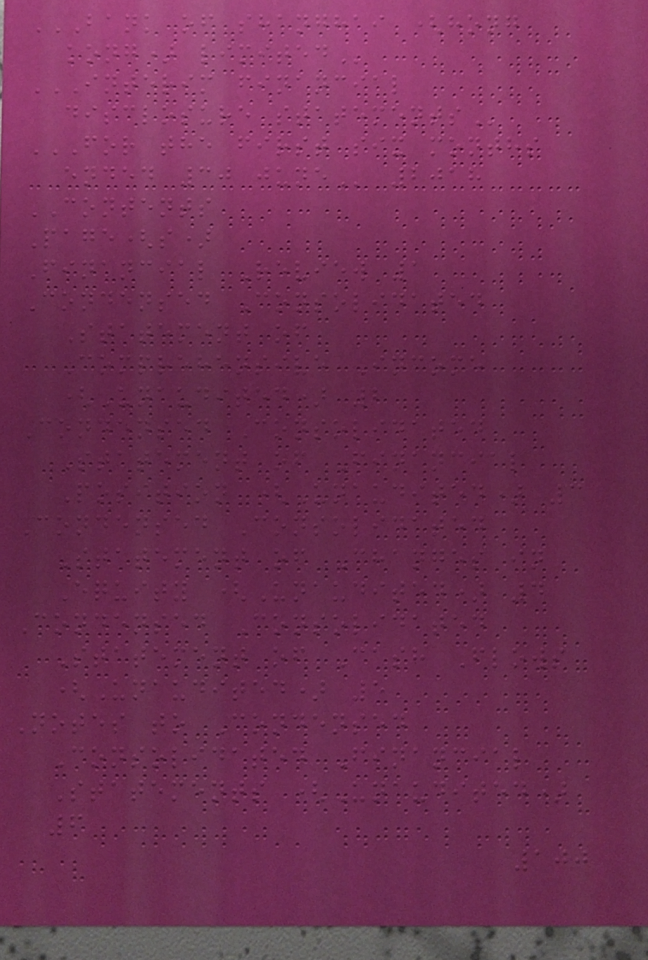BANK OF SHANGHAI (HONG
KONG) LIMITED
INTERIM FINANCIAL
DISCLOSURE STATEMENTS
FOR THE FIRST SIX MONTHS
ENDED 30 JUNE 2018
CONTENTS
Page(s)
Financial Review 1
Condensed Consolidated
Statement of
Comprehensive Income
(Unaudited) 2
Condensed Consolidated
Statement of Financial
Position (Unaudited) 3
Condensed Consolidated
Statement of Changes in
Equity (Unaudited) 4
Condensed Consolidated
Statement of Cash Flows
(Unaudited) 5
Notes to Condensed
Consolidated Financial
Statements (Unaudited)
6
100
